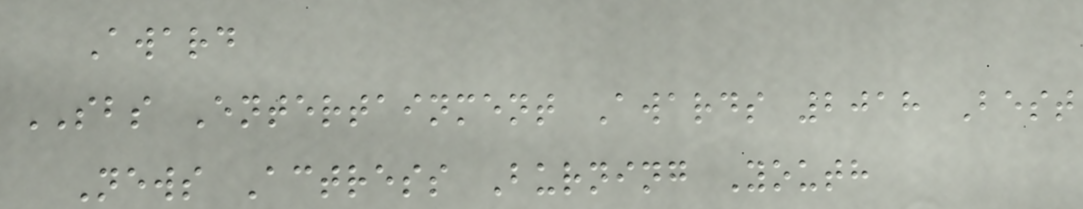Award
SBS Entertainment Awards 2018 Best
News Actress Burning Youth
